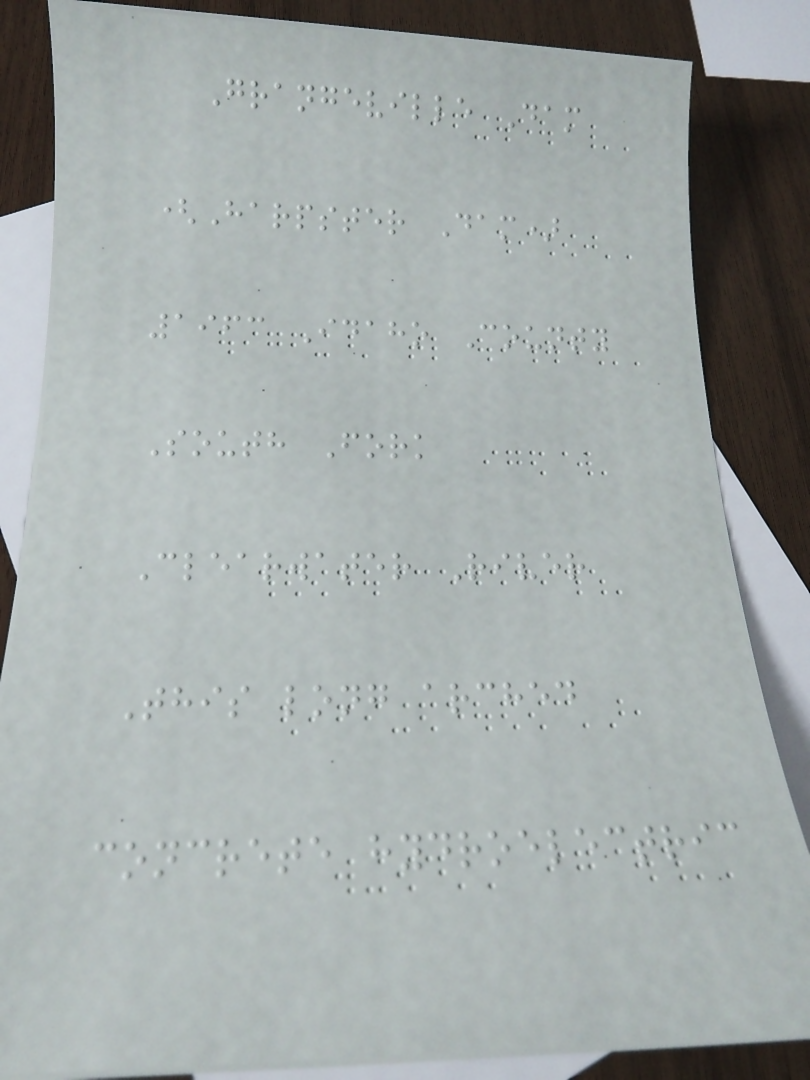Grangeville Dam
(Harpster Dam)
1963 Idaho County
South Fork
Clearwater River
This long arched
concrete hydroelectric
